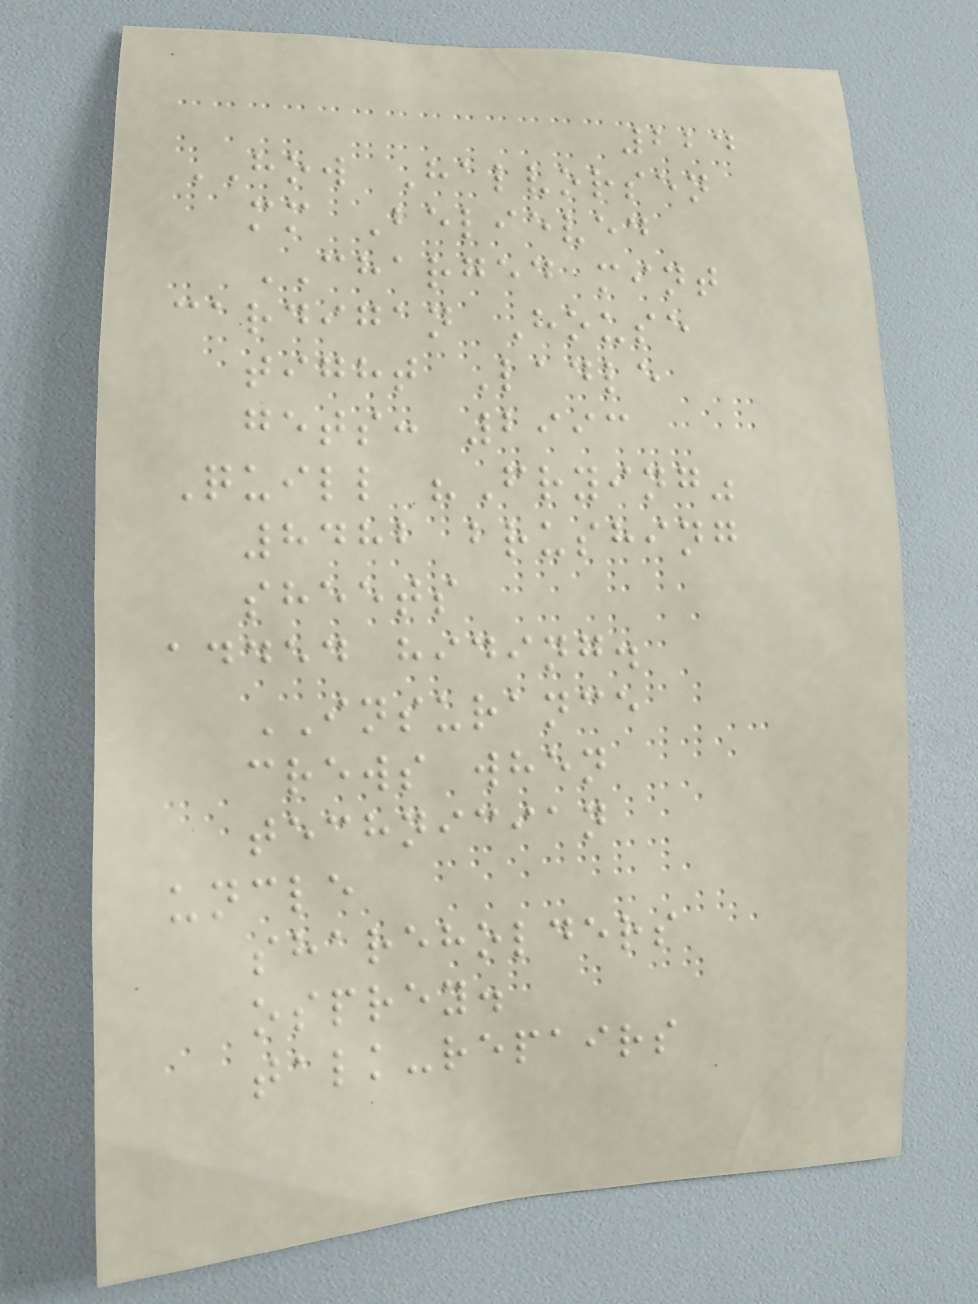224
HOW Halvorsen
mm Believed
CHARGED mint
cardigan House
tight Ladle
gets: 2993
Quill "Frying"
8482 brushing
sheets
added hiding.
INSURANCE
crews when
technician
uncle
shareholders
osprey.
talk-repairs
